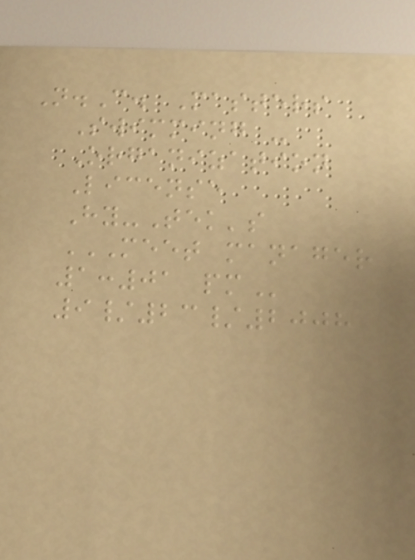N.C. Masters
Swimming -
Organization
License
Hy-Tek's
MEET MANAGER
1:01 PM
9/23/2008
